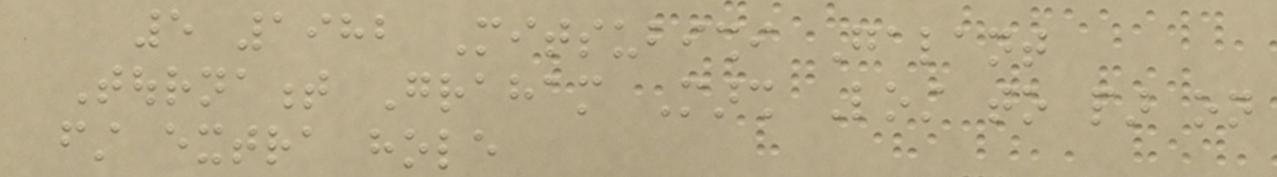5 1982 Mitsubishi Galant
Tournament Graham Marsh Lost to par on
first extra hole
